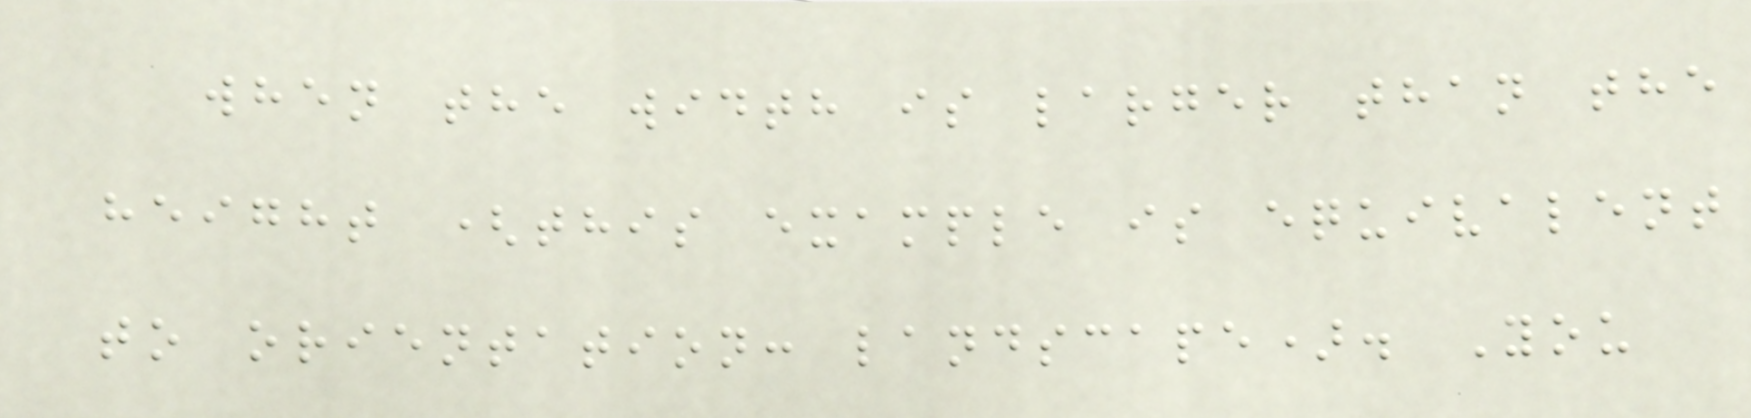when the width is larger than the
height (this example is equivalent
to orientation: landscape). You
